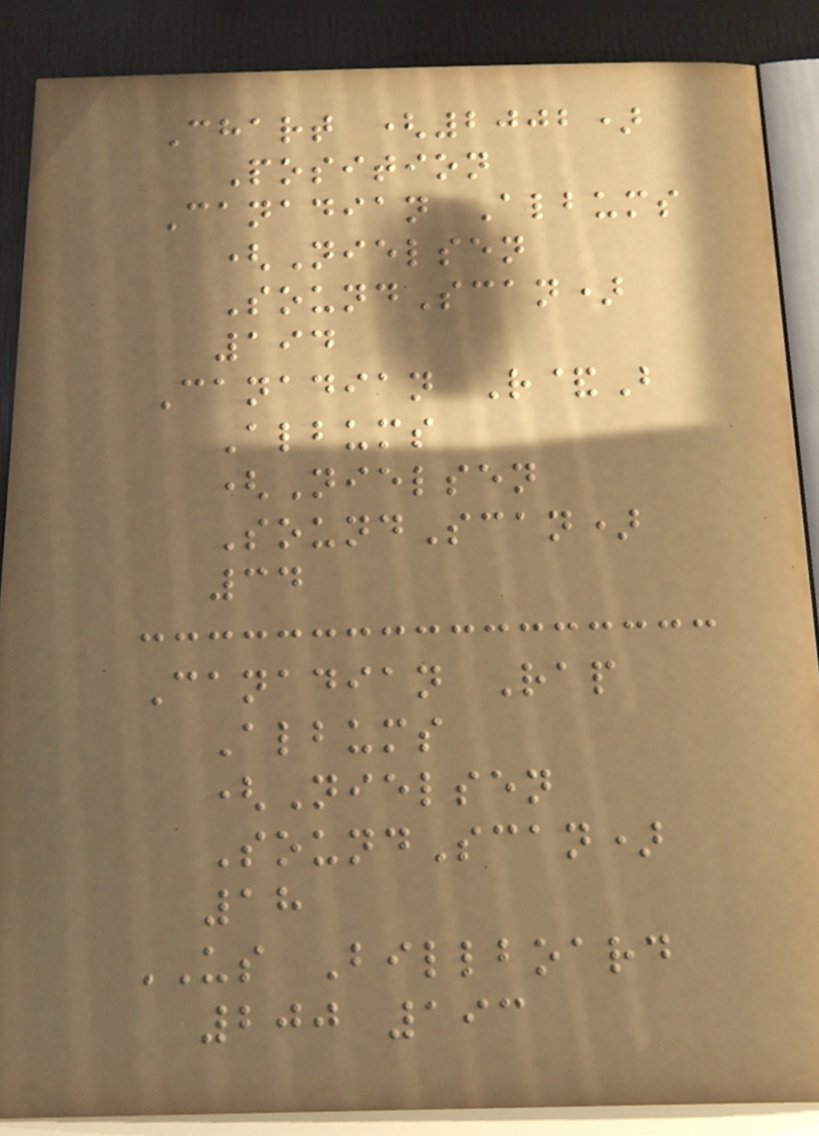Chart (2002)
Position
Canadian Albums
(Nielsen
SoundScan)
194
Canadian R&B
Albums
(Nielsen
SoundScan)
34
Canadian Rap
Albums
(Nielsen
SoundScan)
18
US Billboard
200 193
